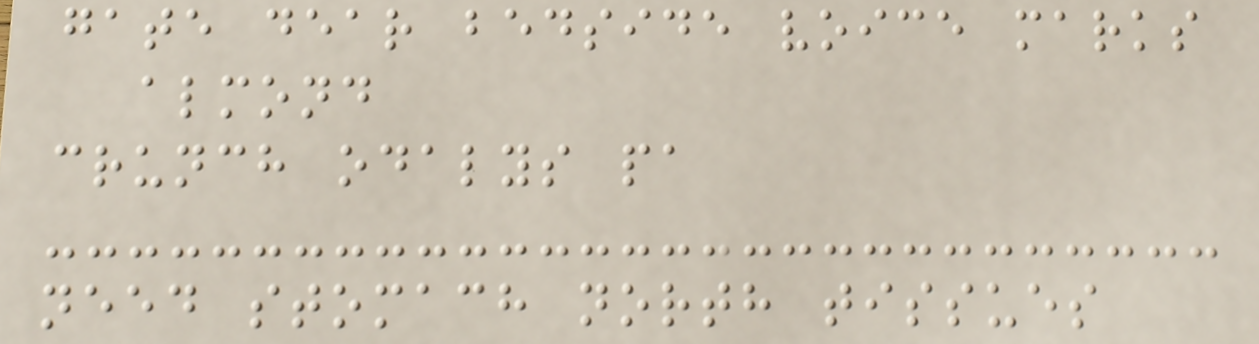gate dear bedside voice marks
almond
crunch odalys pa
need stomach north tissues
